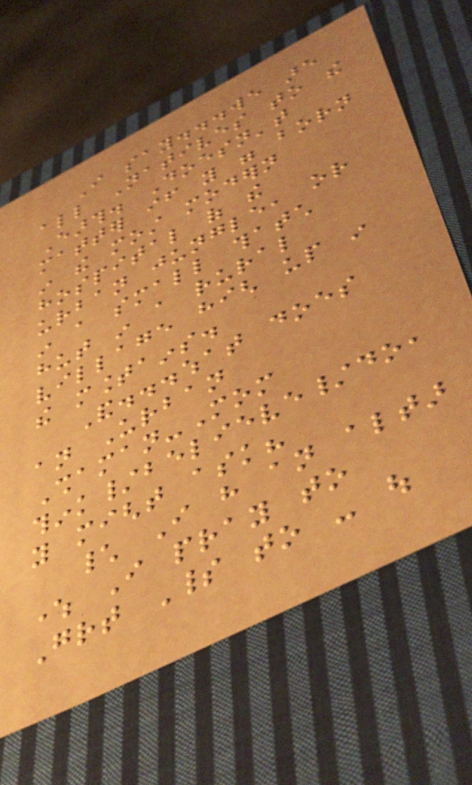I say...we are
all Natives to the
Earth. Doesn't
matter if you were born
in the most modern
hospital of the
urban jungle, or
in a small thatch
hut in a rural
village high up in
the mountains.
And...what does
an Urban
Shaman-Mom
think/believe/do,
you might ask?
\ I have an altar
where I pray to
Great Spirit to - out
